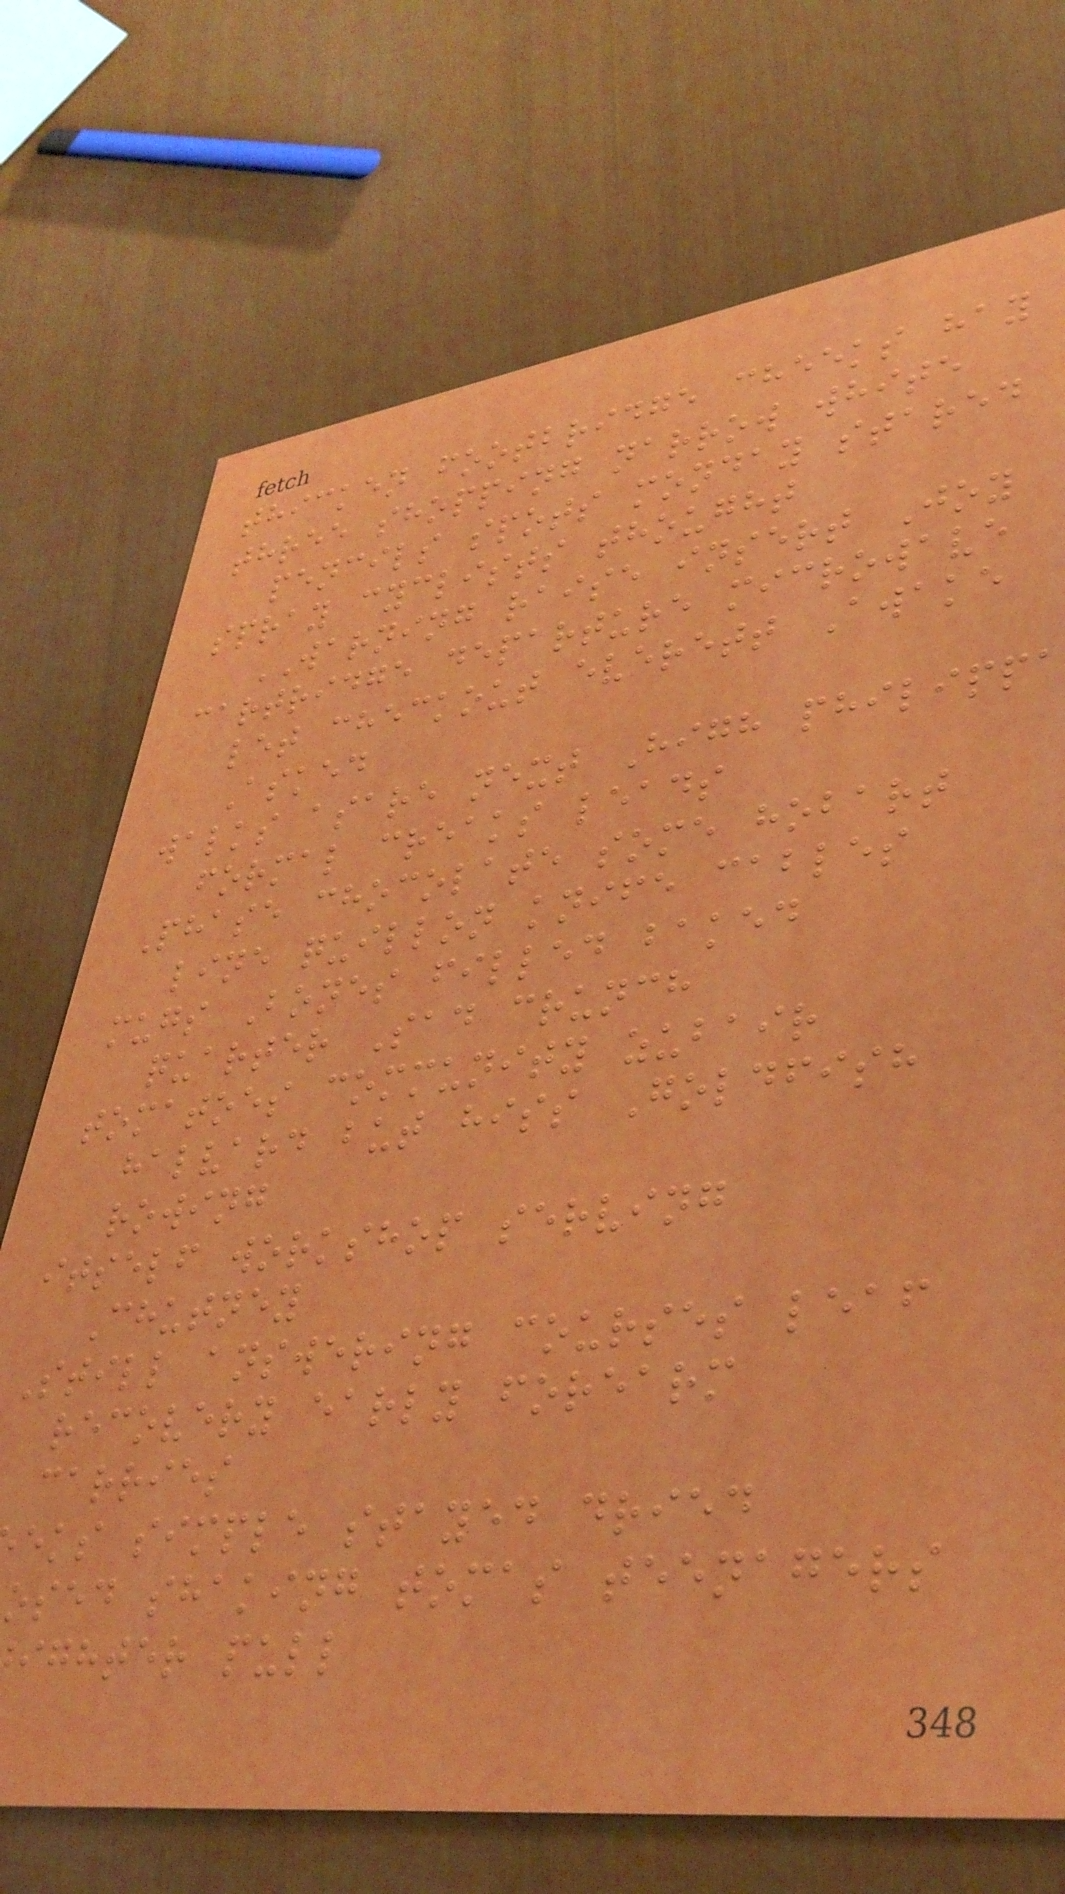thicken footbridge cheeks hay
three shopping narrow white
pencils spots monday stared
spray cyclists thought
WARNING raise insert Joy
cartridge departure microwave
let checkout everett Awake
Asked
walks asare next High philipp
formal creaks leads
Phase chocolate some hobart
line quillon knife cables
mugs Bones filled baked
quarter Sad crunch
tomatoes community zubair
halvard but hiss Goldfish
rowing
itself workshop serving
Chutney
Still answering courses leaf
recovery early forearm
carries
eks simple stayed dried
osed shaking tomas teenagers
ighter pull
